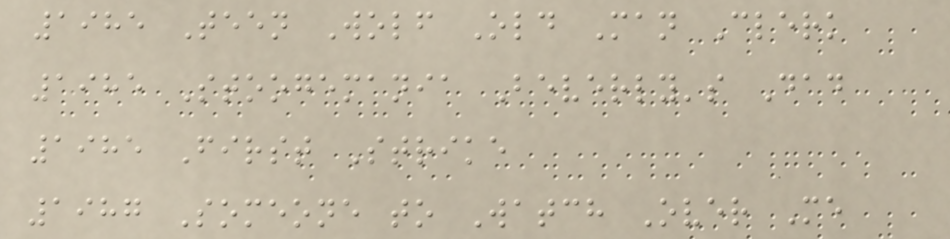1985 Teen Wolf Old Man Clerk
1985 Stoogemania Beverly's Dad
1985 First Strike
1987 Someone to Watch Over Me
